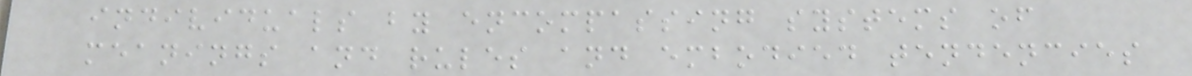individuals by encompassing systems of
meanings and rules and embodied tendencies
